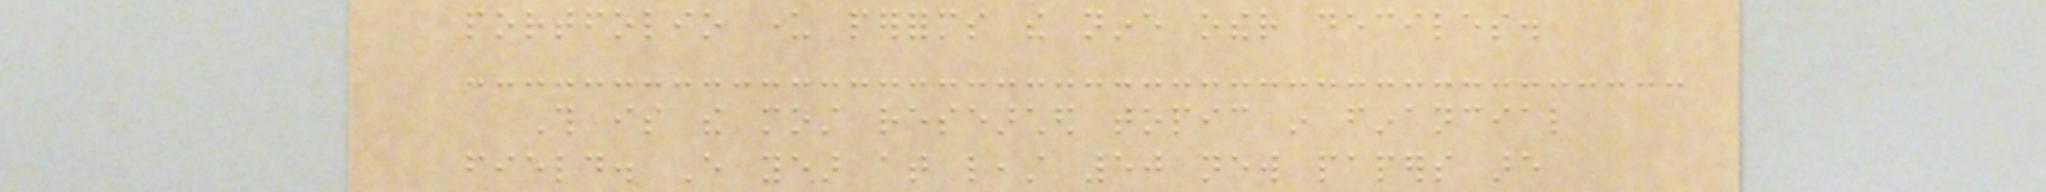portfolio under performs the nine other deciles.
This is the most researched topic in financial
field. Every year at least 50 new papers are
